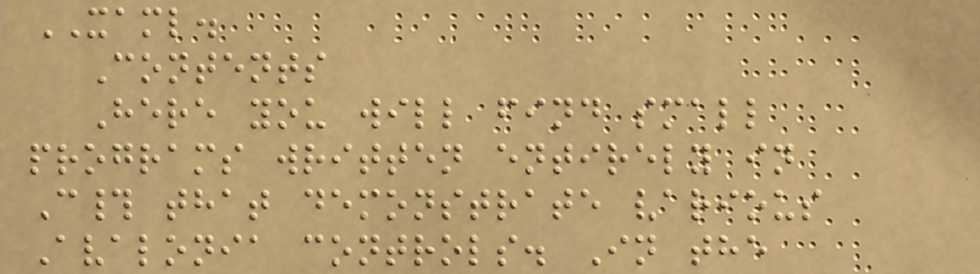XAML.
Contents
Here you will find small
programs written entirely in
C# that demonstrate various
Avalonia controls. In the
